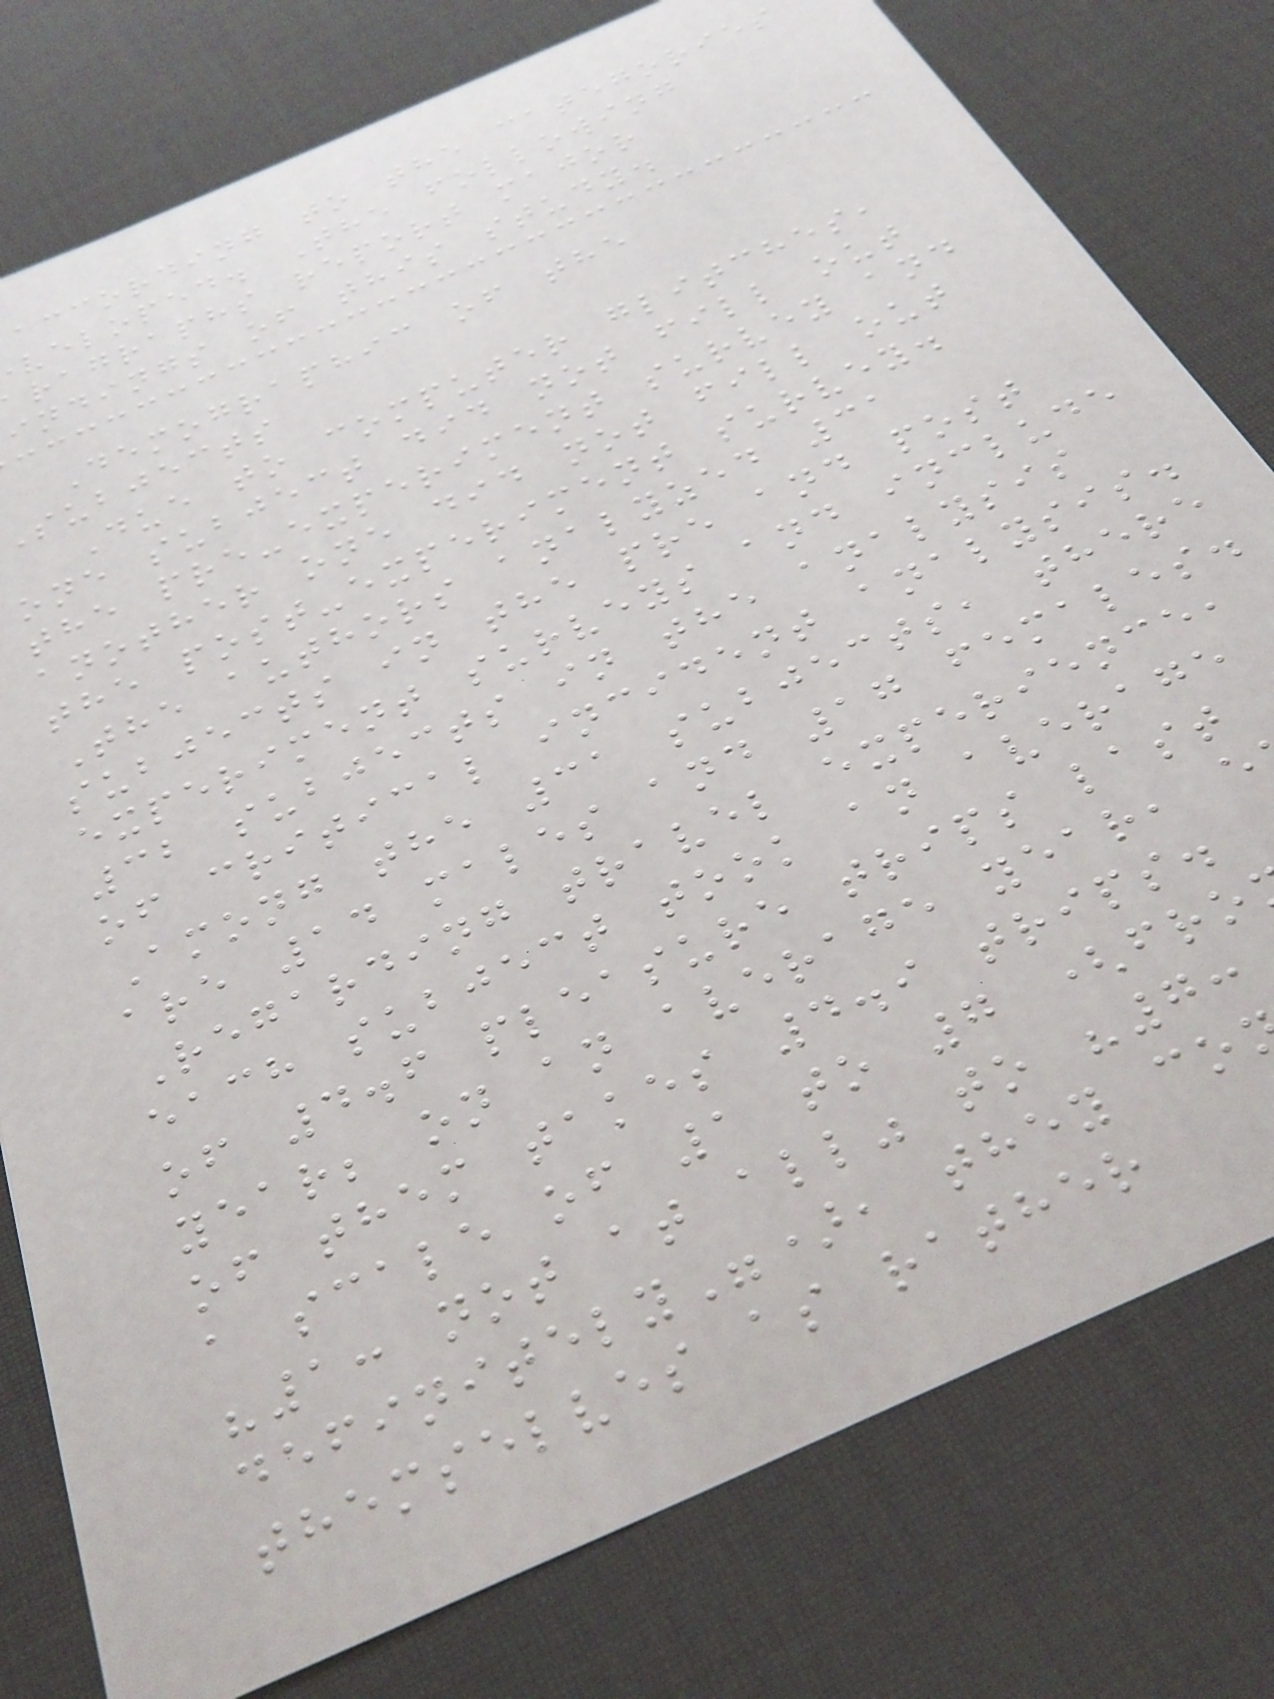according to the categories
veloped. The following
ragraphs report major
indings of this study.
Demographic of the
subjects
Due to computer glitches,
one subject did not fill out
the pre-experiment survey and
another one did not fill out
the post-experiment survey.
The authors analyzed 31
subjects in the pre and post
experiment surveys and include
32 subjects in the analysis
of critical incident analysis.
Among the 31 subjects, there
are 14 males and 17 females.
Regarding travel experience,
each subject took an average
of 4.6 pleasure trips last
year; on an average year, e
of them takes 4.9 trips.
a scale of 1 to 7 (fro
"1: not at all" to "7:
definitely"), they co
themselves as rather
